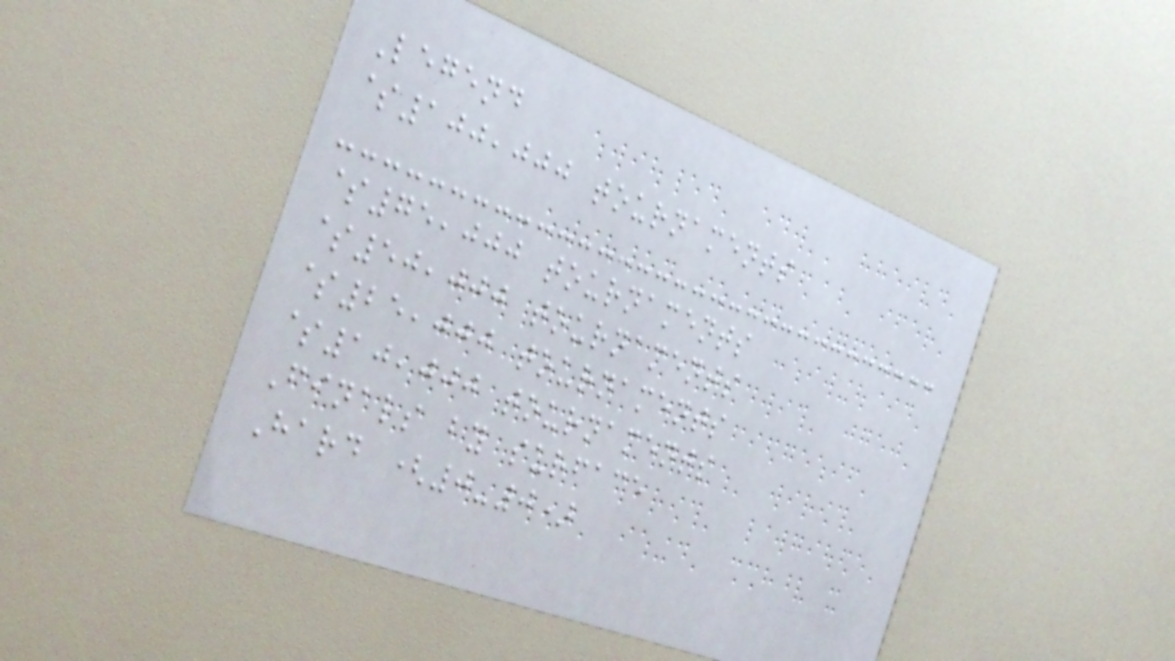Legend
$100,000 tournaments
$75,000 tournaments
$50,000 tournaments
$25,000 tournaments
$10,000 tournaments
Finals by surface
Hard (0-0)
